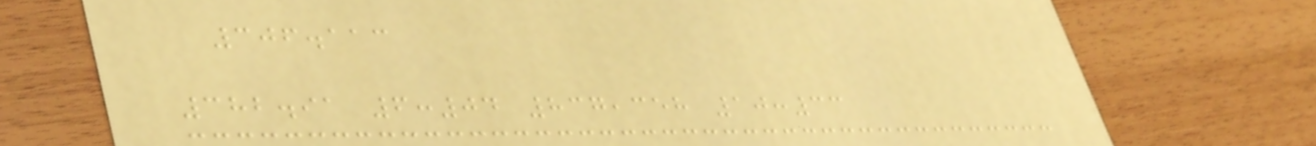306.113
382.91 6:04 837,358 10:33
